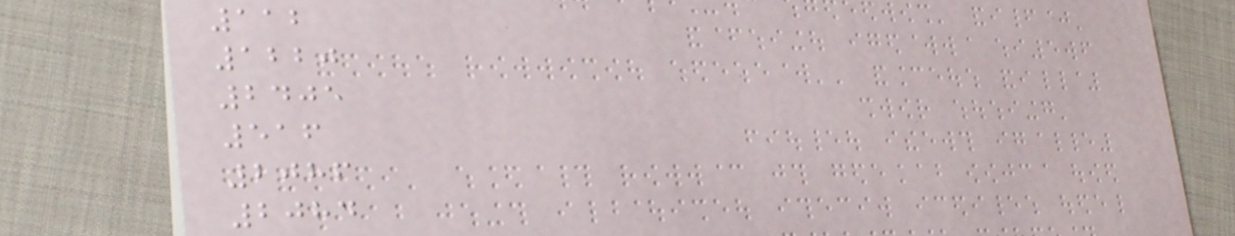112
1220
2405
516
2086
2084
